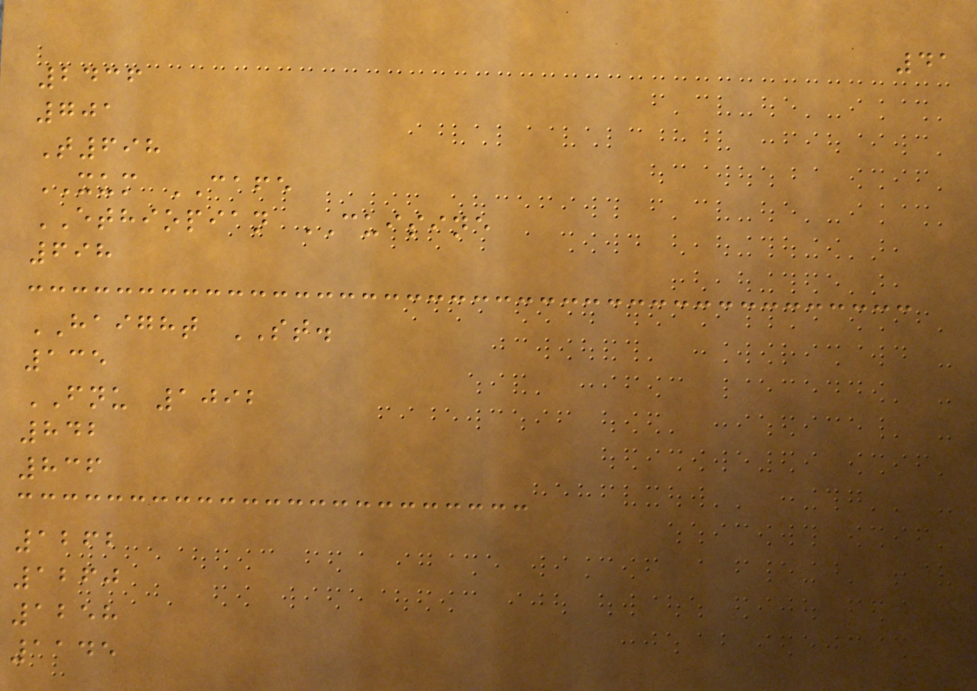41
2436
701
T698
XUM CAFE
ETHIOPIAN CUISINE
698
HAIGHT ST.
135
FNU 1092
842
836
1262
1260
1258
1145
